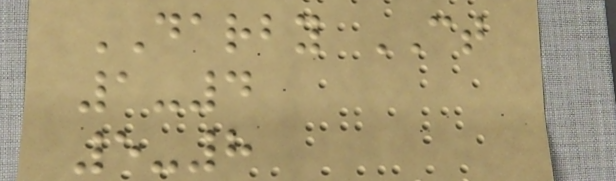DARBY CT
1-4
5-8
